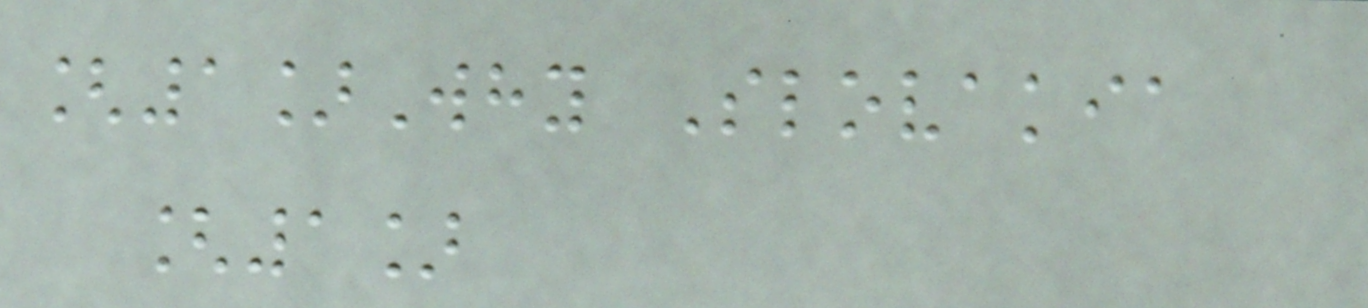[1]Why Slovakia
[1]
